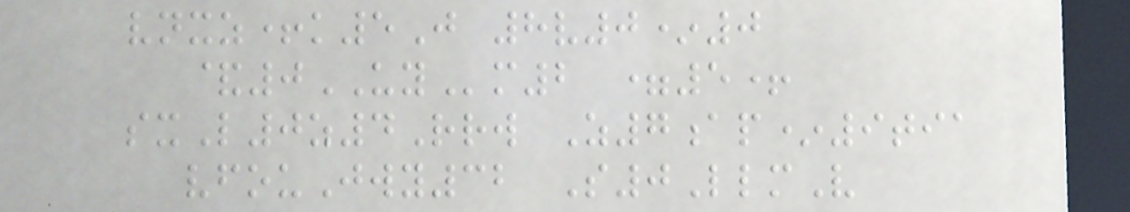vnxz+k5J 8v0*0
&0UYm2 =5+
sxL0z4Rrw Z7ap*9tia
vfouJwy32 S0LlmV
